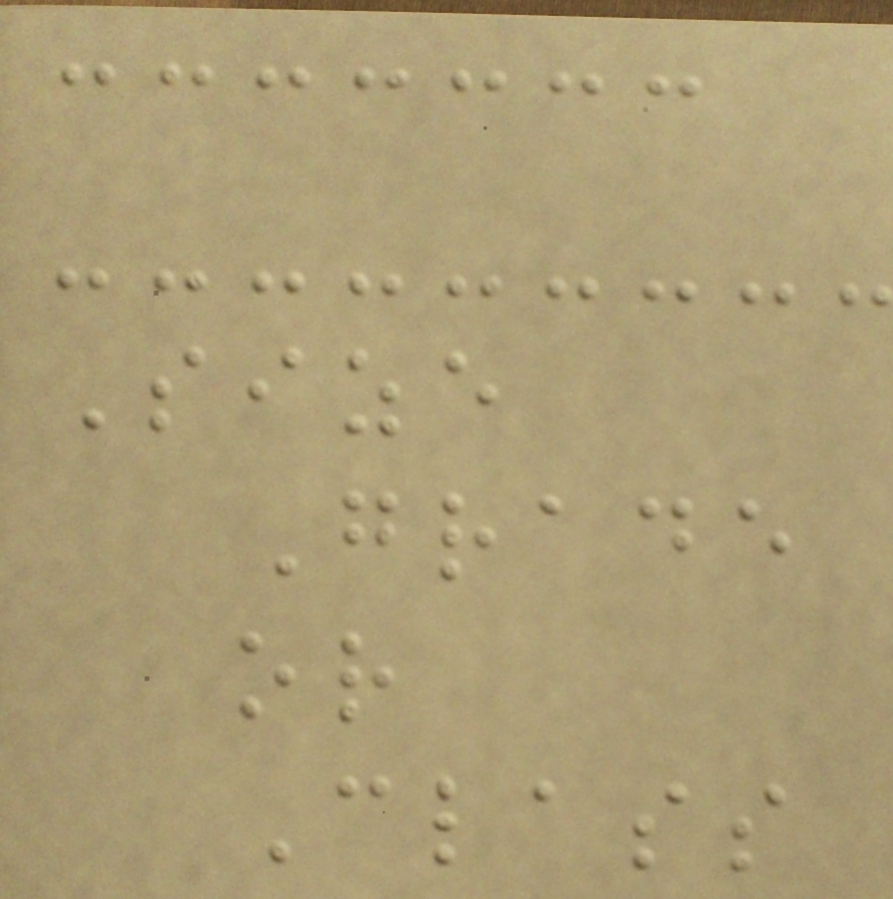Size
Grade
or
Class
